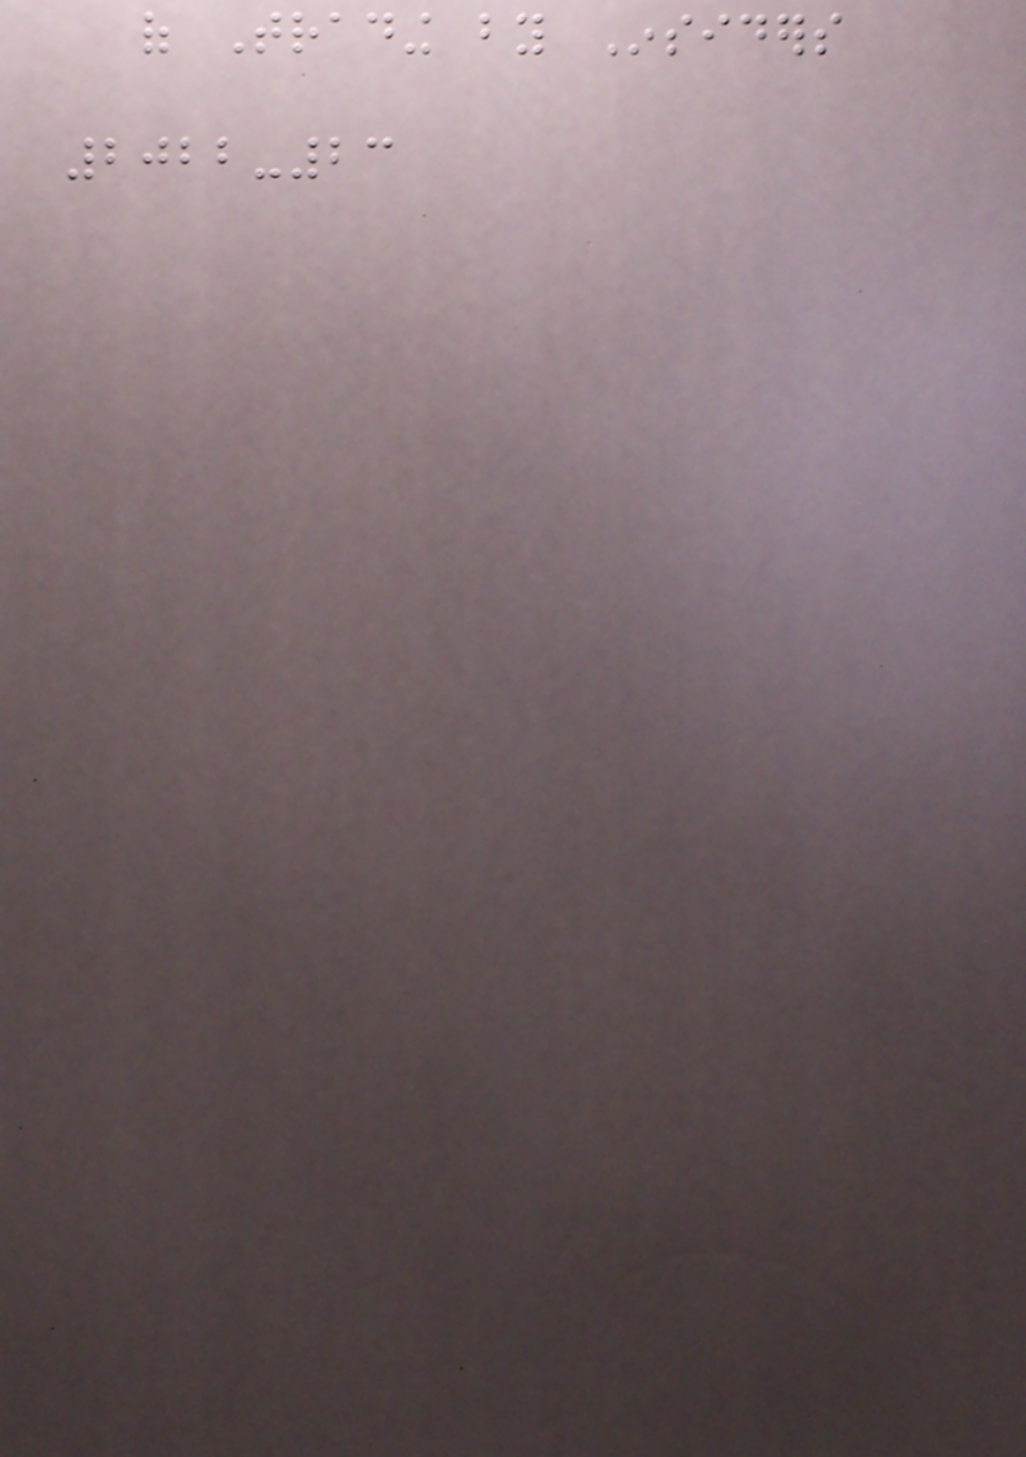of Trading by Insiders
2022-23
